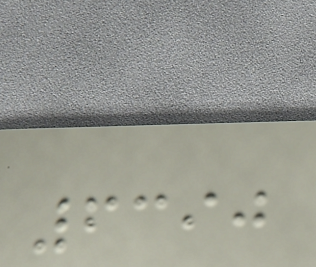6390
